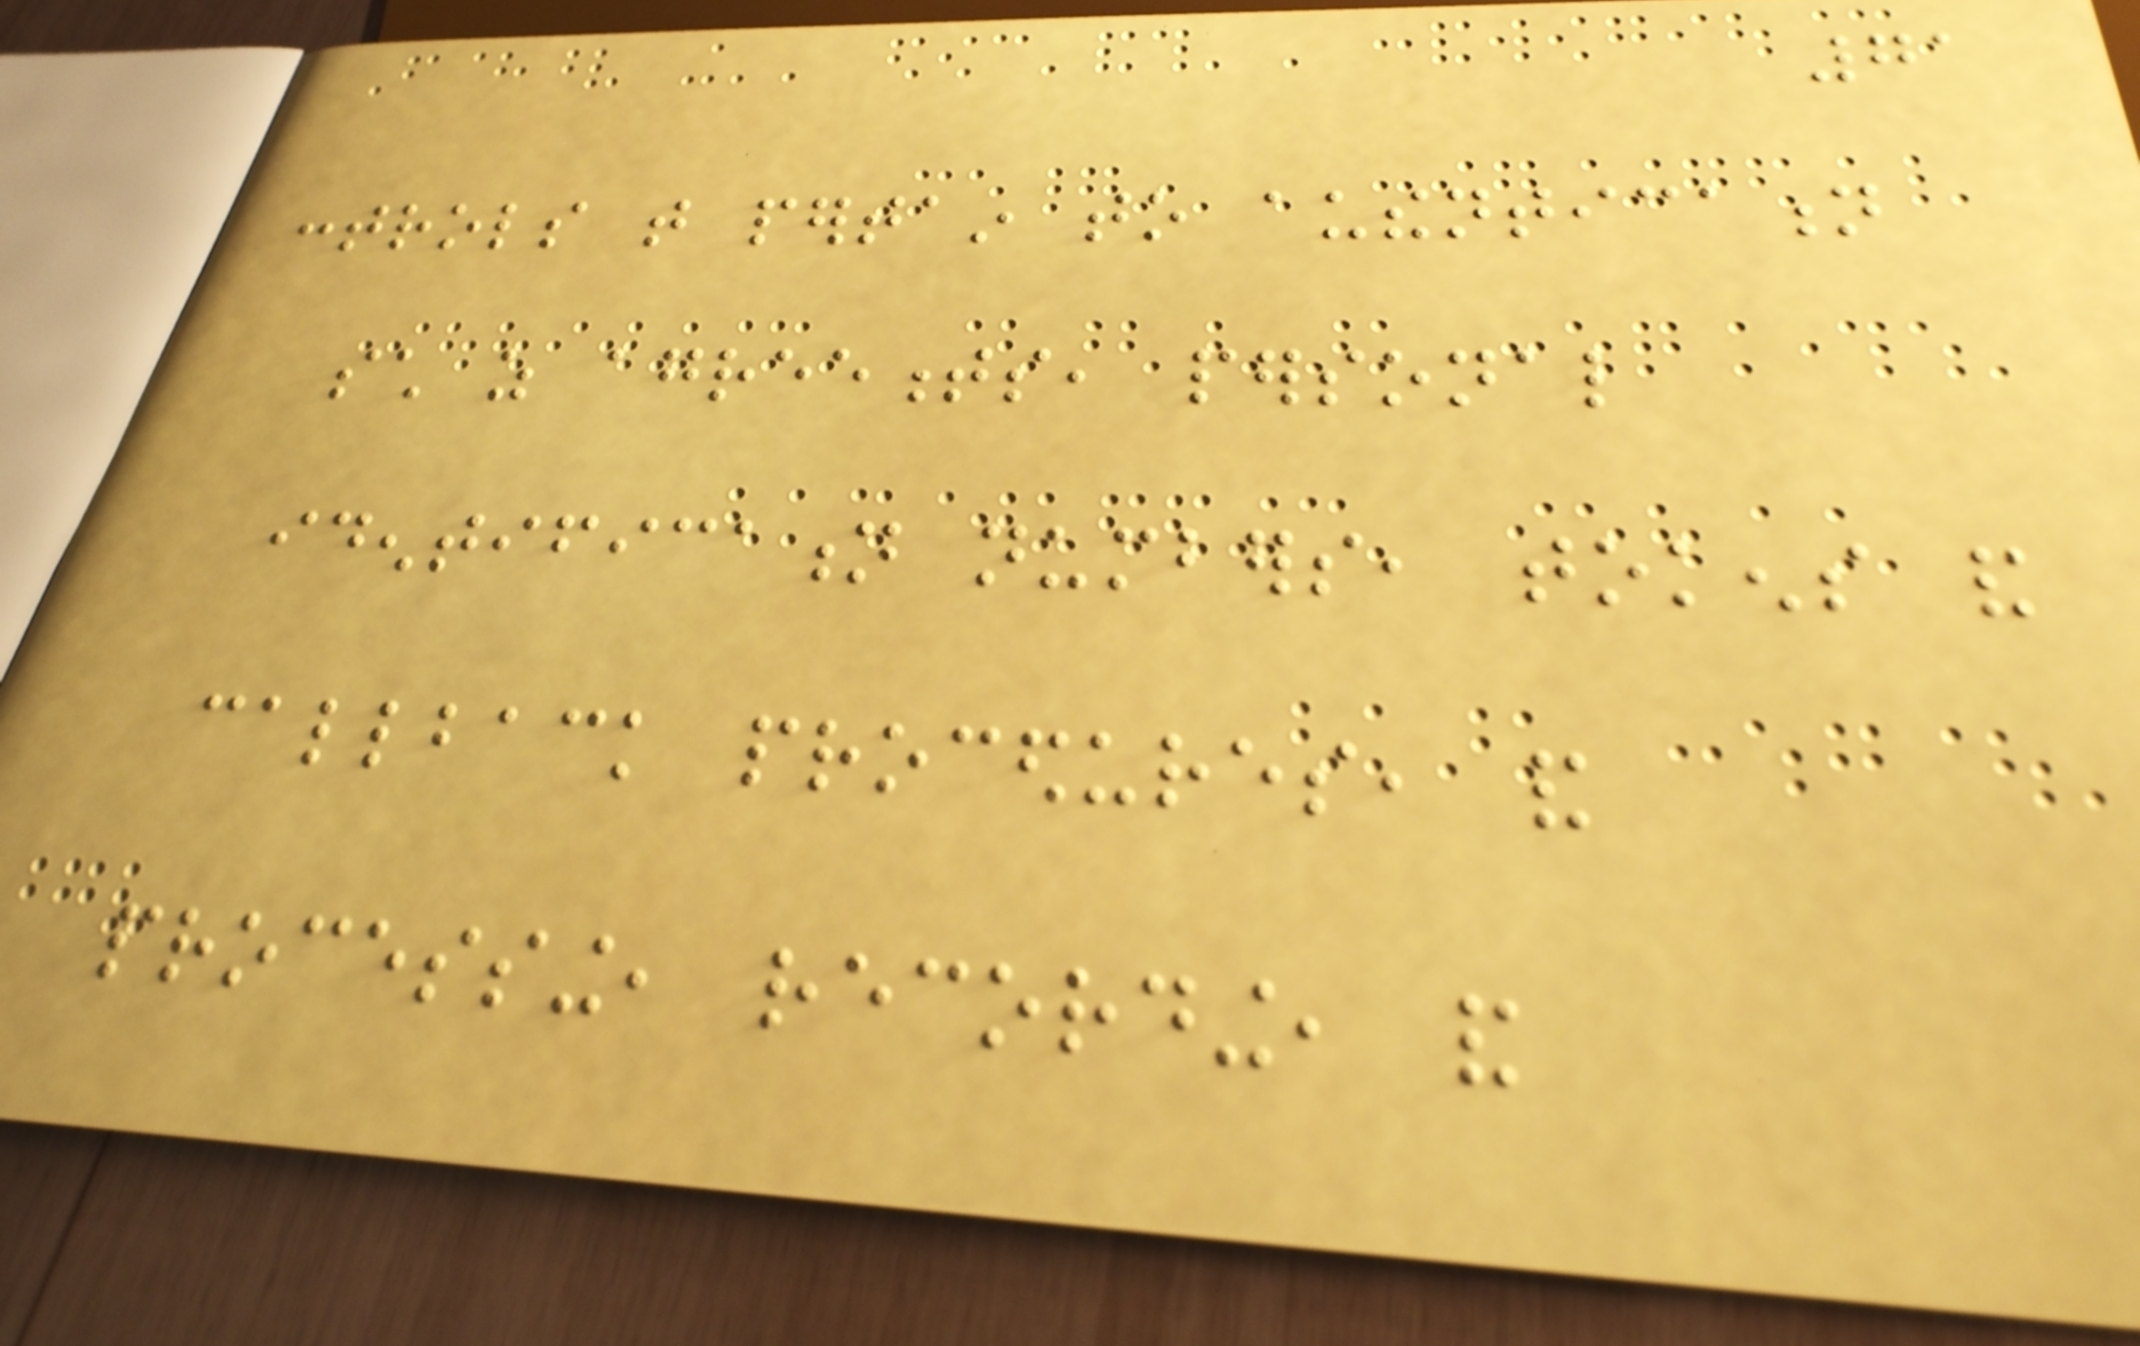71
controls that pertain to authentication
such as agreements, personal
identification numbers, tokens and
callback procedures, and
processing, recording, and
